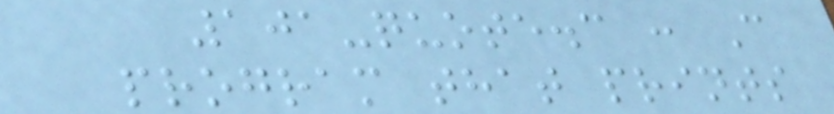101-quote.c : C
program that prints
